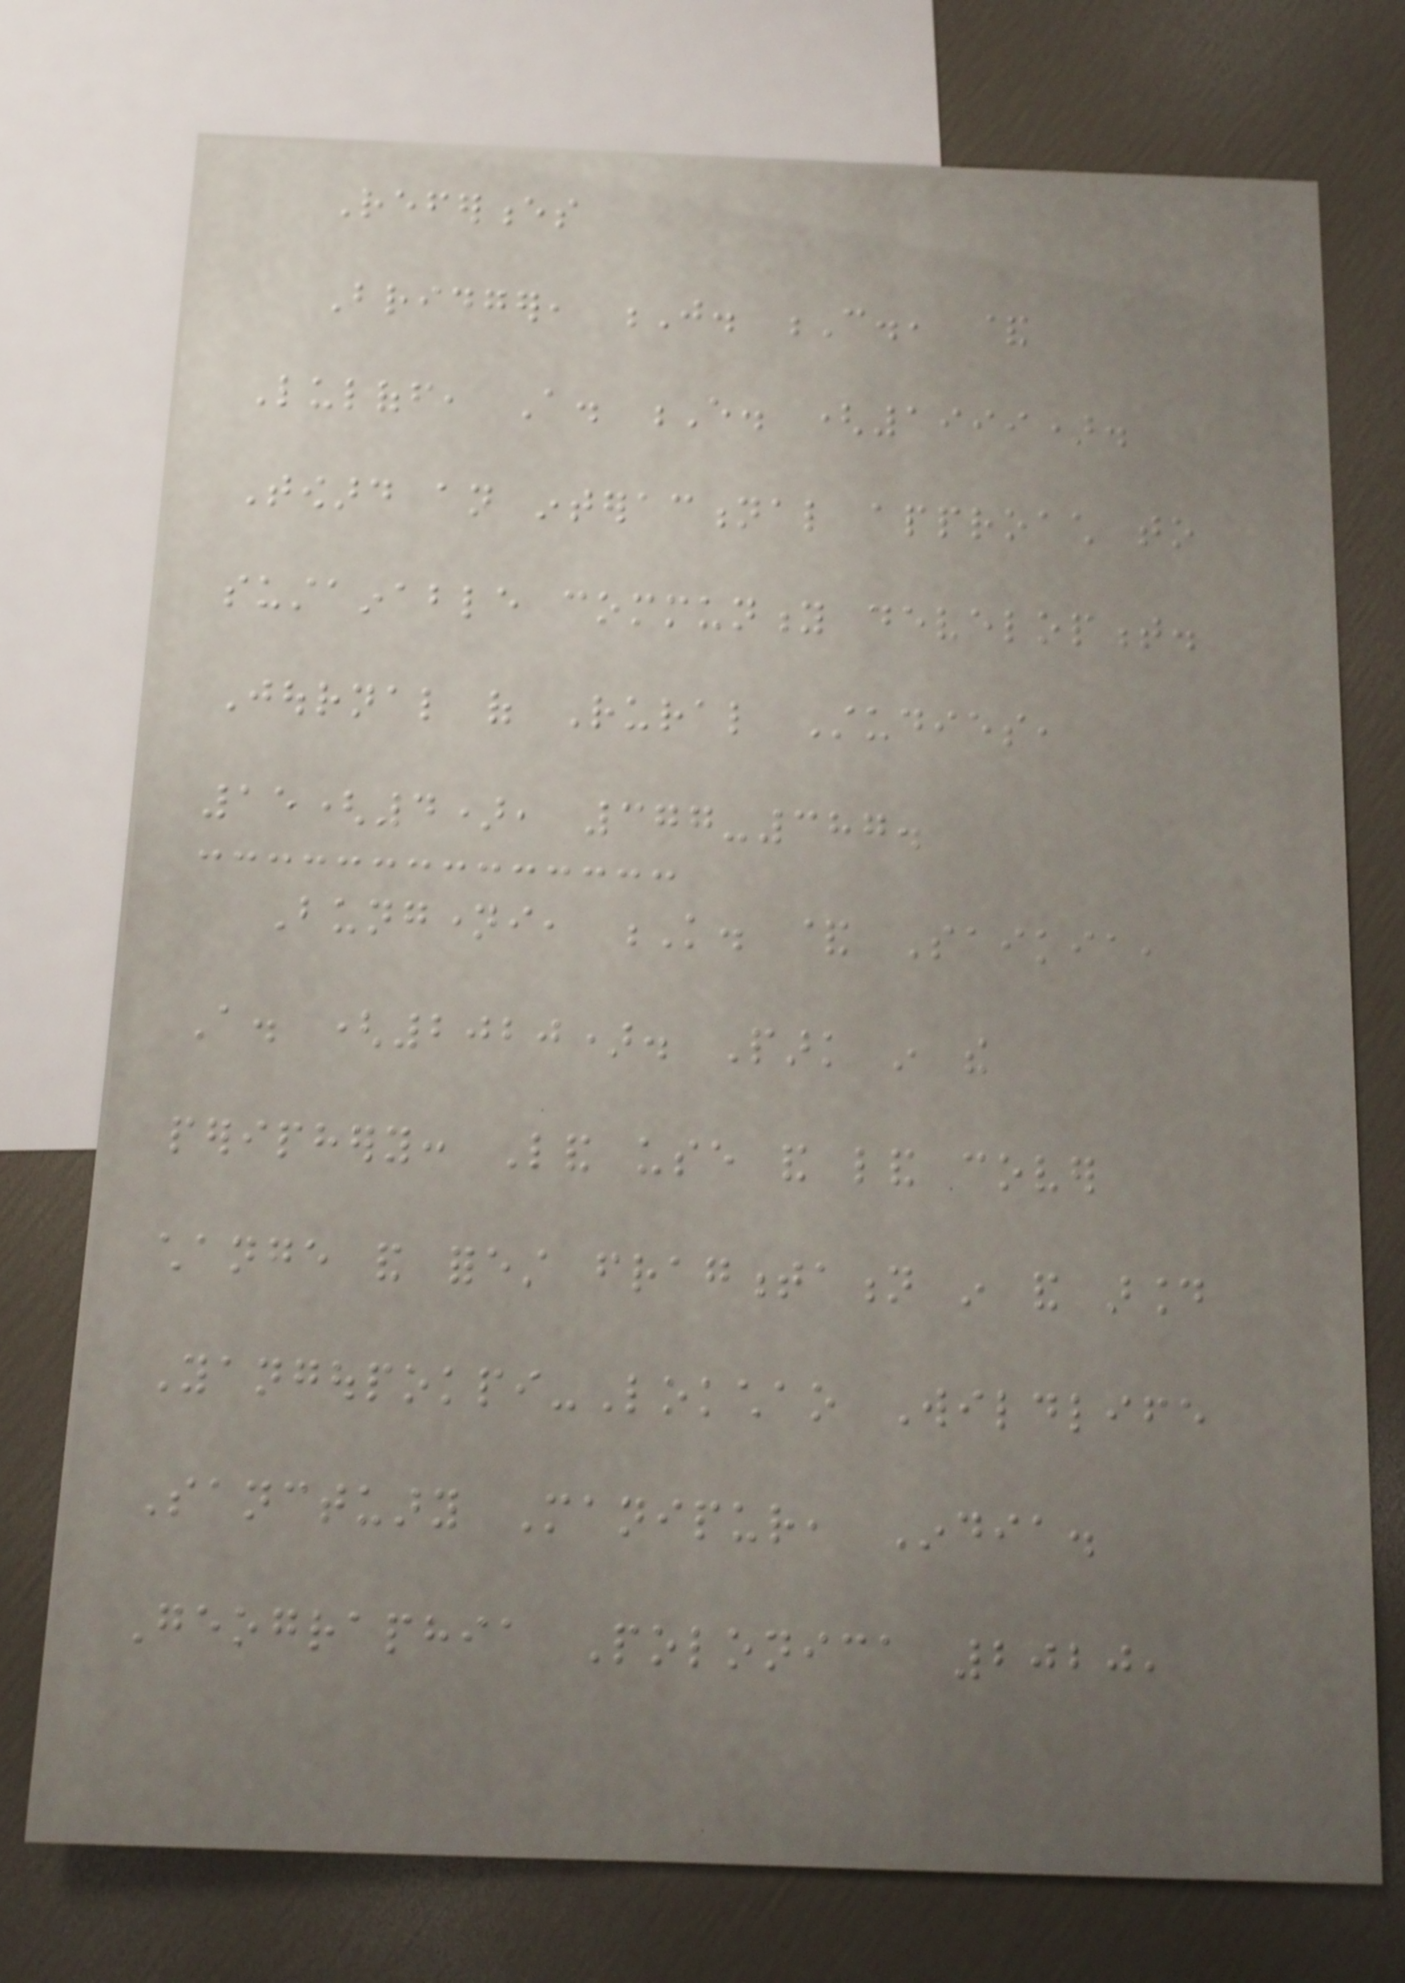References
Bridger, J. C., &
Luloff, A. E. (1999).
Toward an interactional approach to
sustainable community development.
Journal of Rural Studies,
15(4), 377-387.
Bungnamei, K. & Saikia,
A. (2020). Park in the
periphery: Land use and land cover
change and forest fragmentation in and around
Yangoupokpi-Lokchao Wildlife
Sanctuary Manipur, India.
Geographia Polonica 2020,
